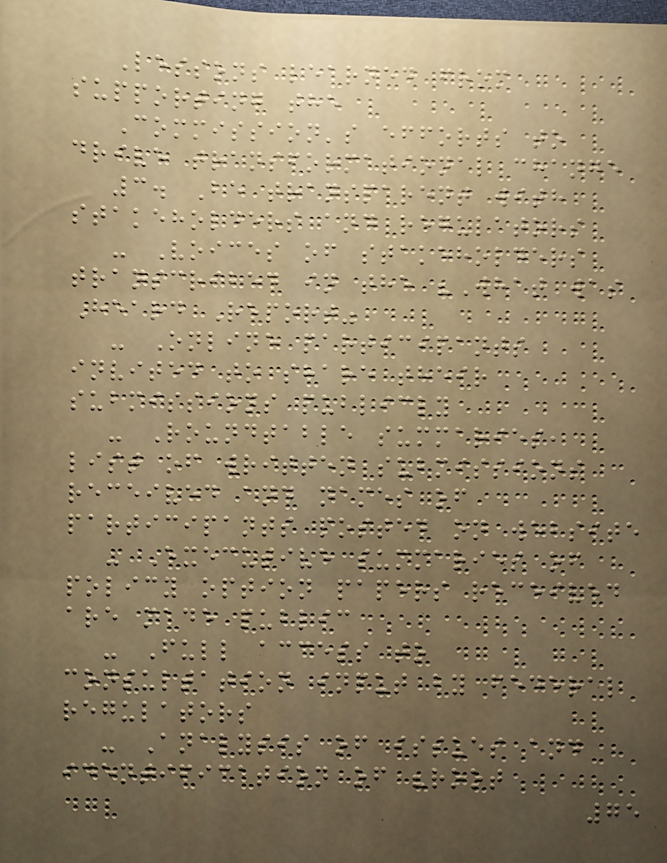Lessons learned from
supporting the
Commission's efforts to
drive transformational change
3. Be transparent with
stakeholders and regulators
- Voices of stakeholders
transcribed in the "What was
Heard Report"
- Online participants
invited to share their
submissions publicly
- Roundtable summaries,
list of written submissions
received and names of
participants posted on website
- Executive summaries of
policy option papers received
are made public
- Full access to
consultation input by federal
regulators
- Analysis of issues and
identification of "root
75
